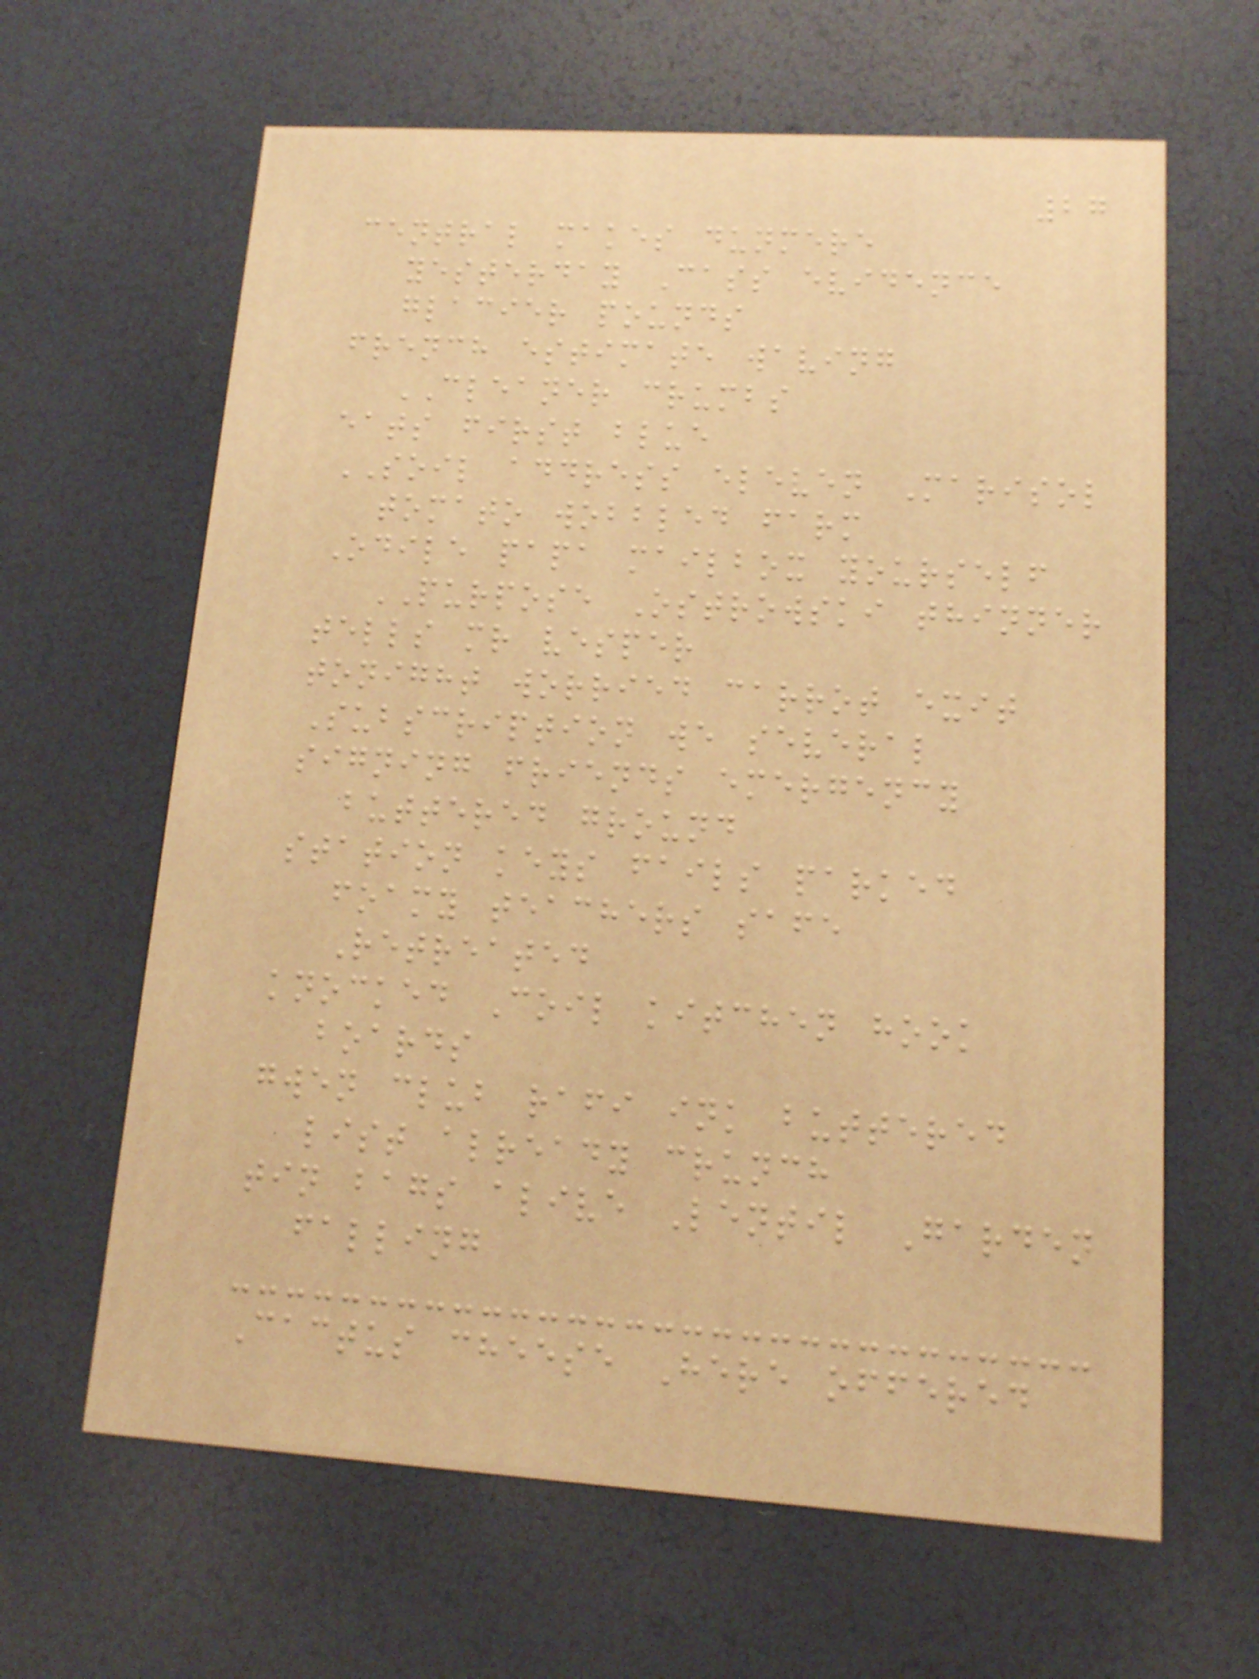27
central makes dunmere
yesterday Cass evidence
glacier pounds
french estimate waving
CLEANER crumbs
eats first blue
SOIL address eleven Marisol
tomato wobbled farm
Odile papa mailbox yourself
PURPOSE Ostrowski thinner
tells mr vesper
tonight worried carrot exit
Subscription we several
signing friends emergency
buttered ground
station keys fails parked
foamy teachers safe
Retreated
knocked Coil kitchen hook
boards
gwen club rafi ink buttered
list already crunch
tin bags alive Lentil Garden
falling
Cactus cheese Here offered
